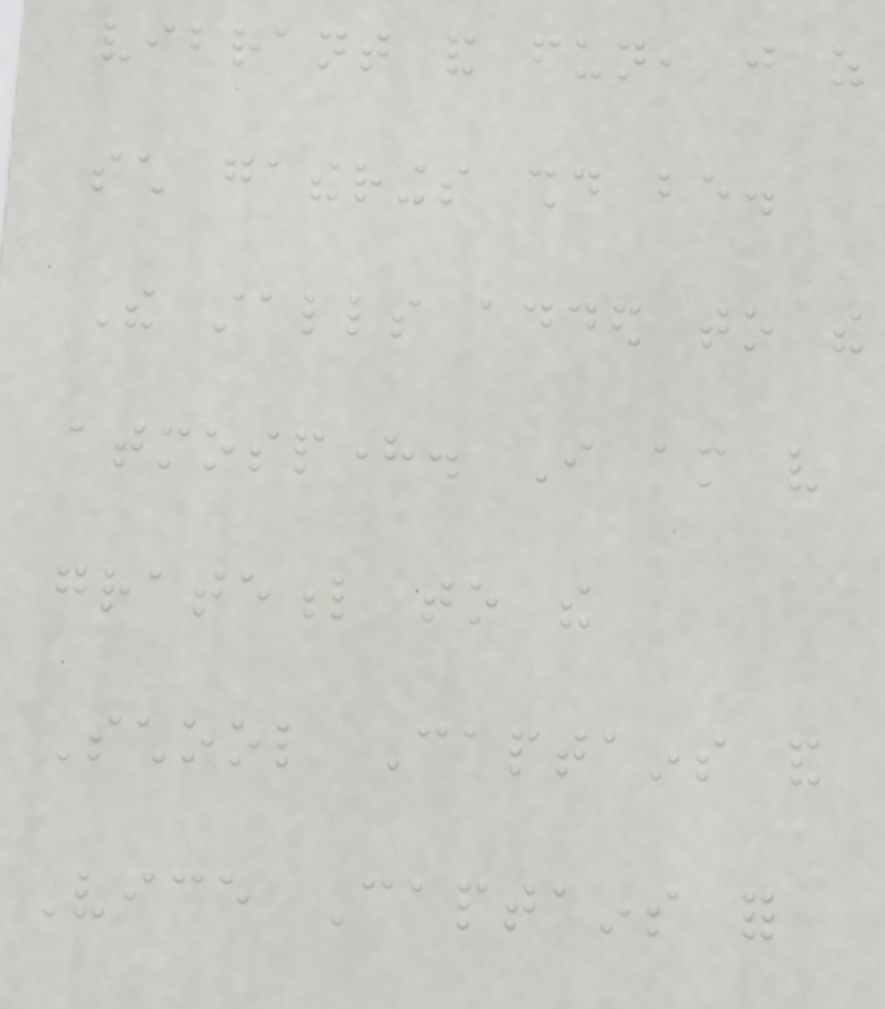vibrant and fun, just as
such gatherings should be.
The stalls added to the
atmosphere. I am very
grateful to the
School Captains and
Vice Captains for
